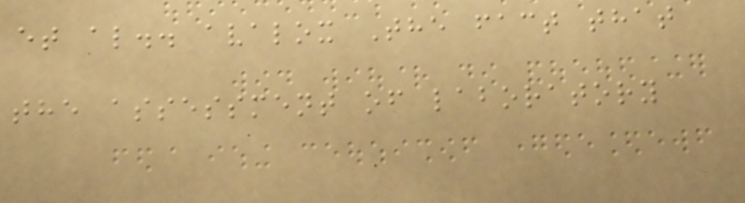et al.. avalox The fact that
the assessment of laboratory
